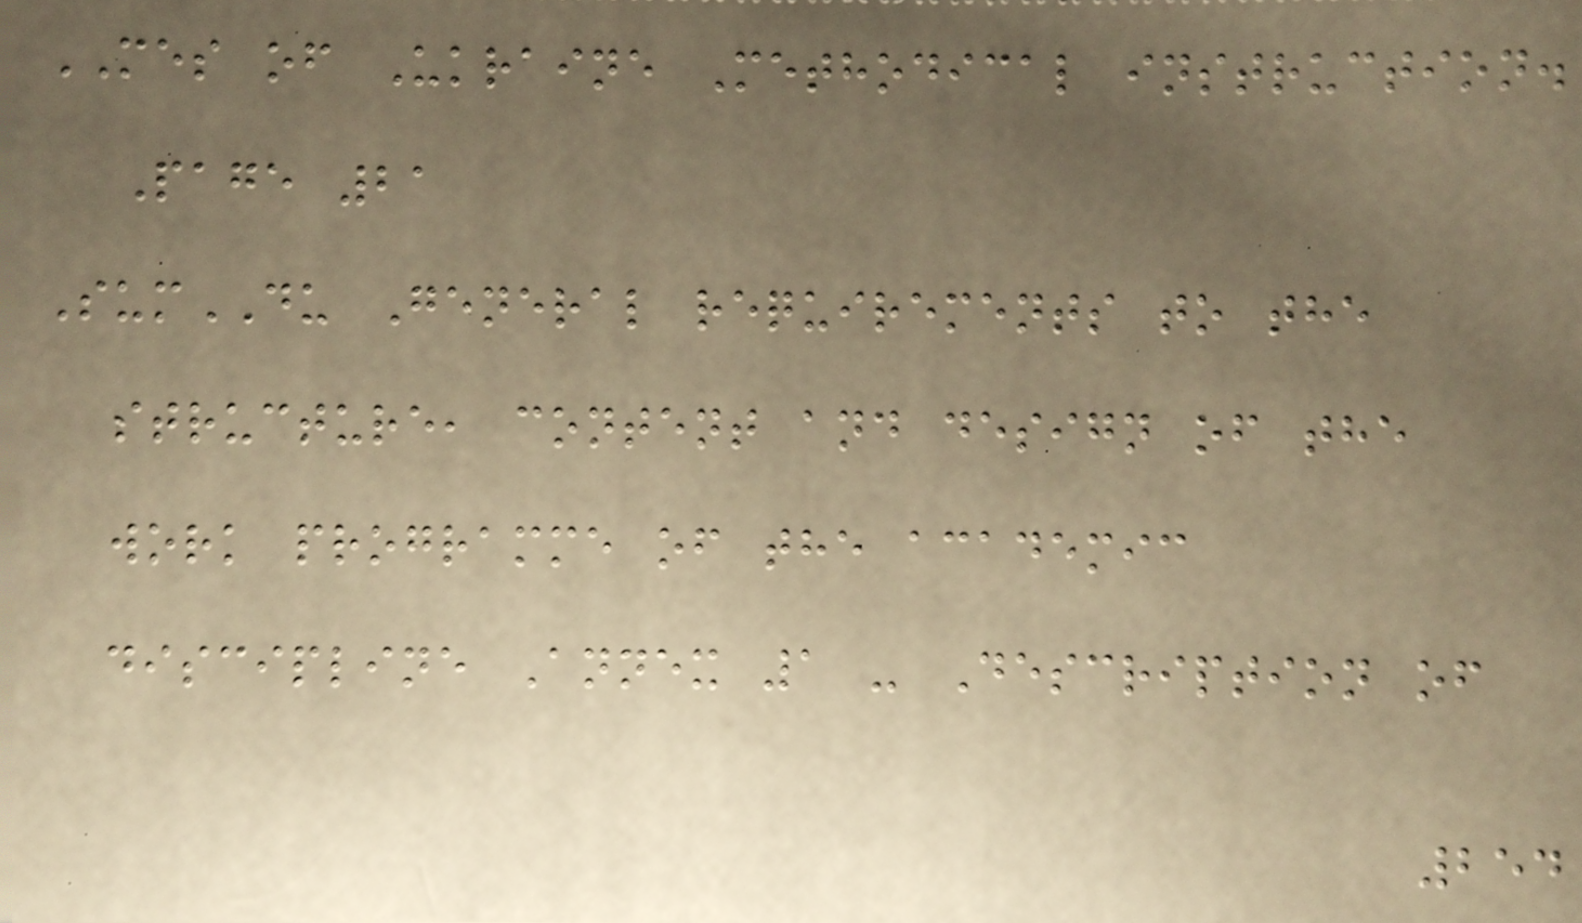MES of Ukraine Methodical instruction.
Page 21
SumDU General requirements to the
structure, content and design of the
work programme of the academic
discipline Annex 1 - Description of
254
